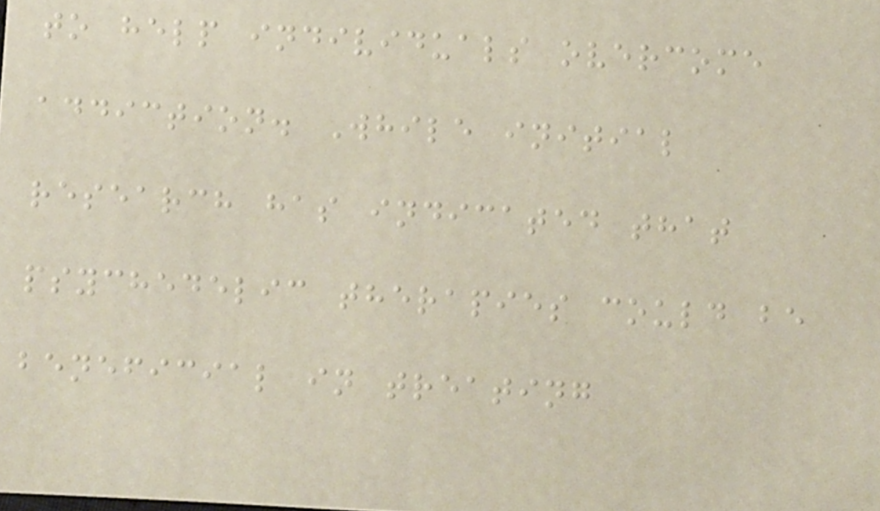to help individuals overcome
addiction. While initial
research has indicated that
psychedelic therapies could be
beneficial in treating
